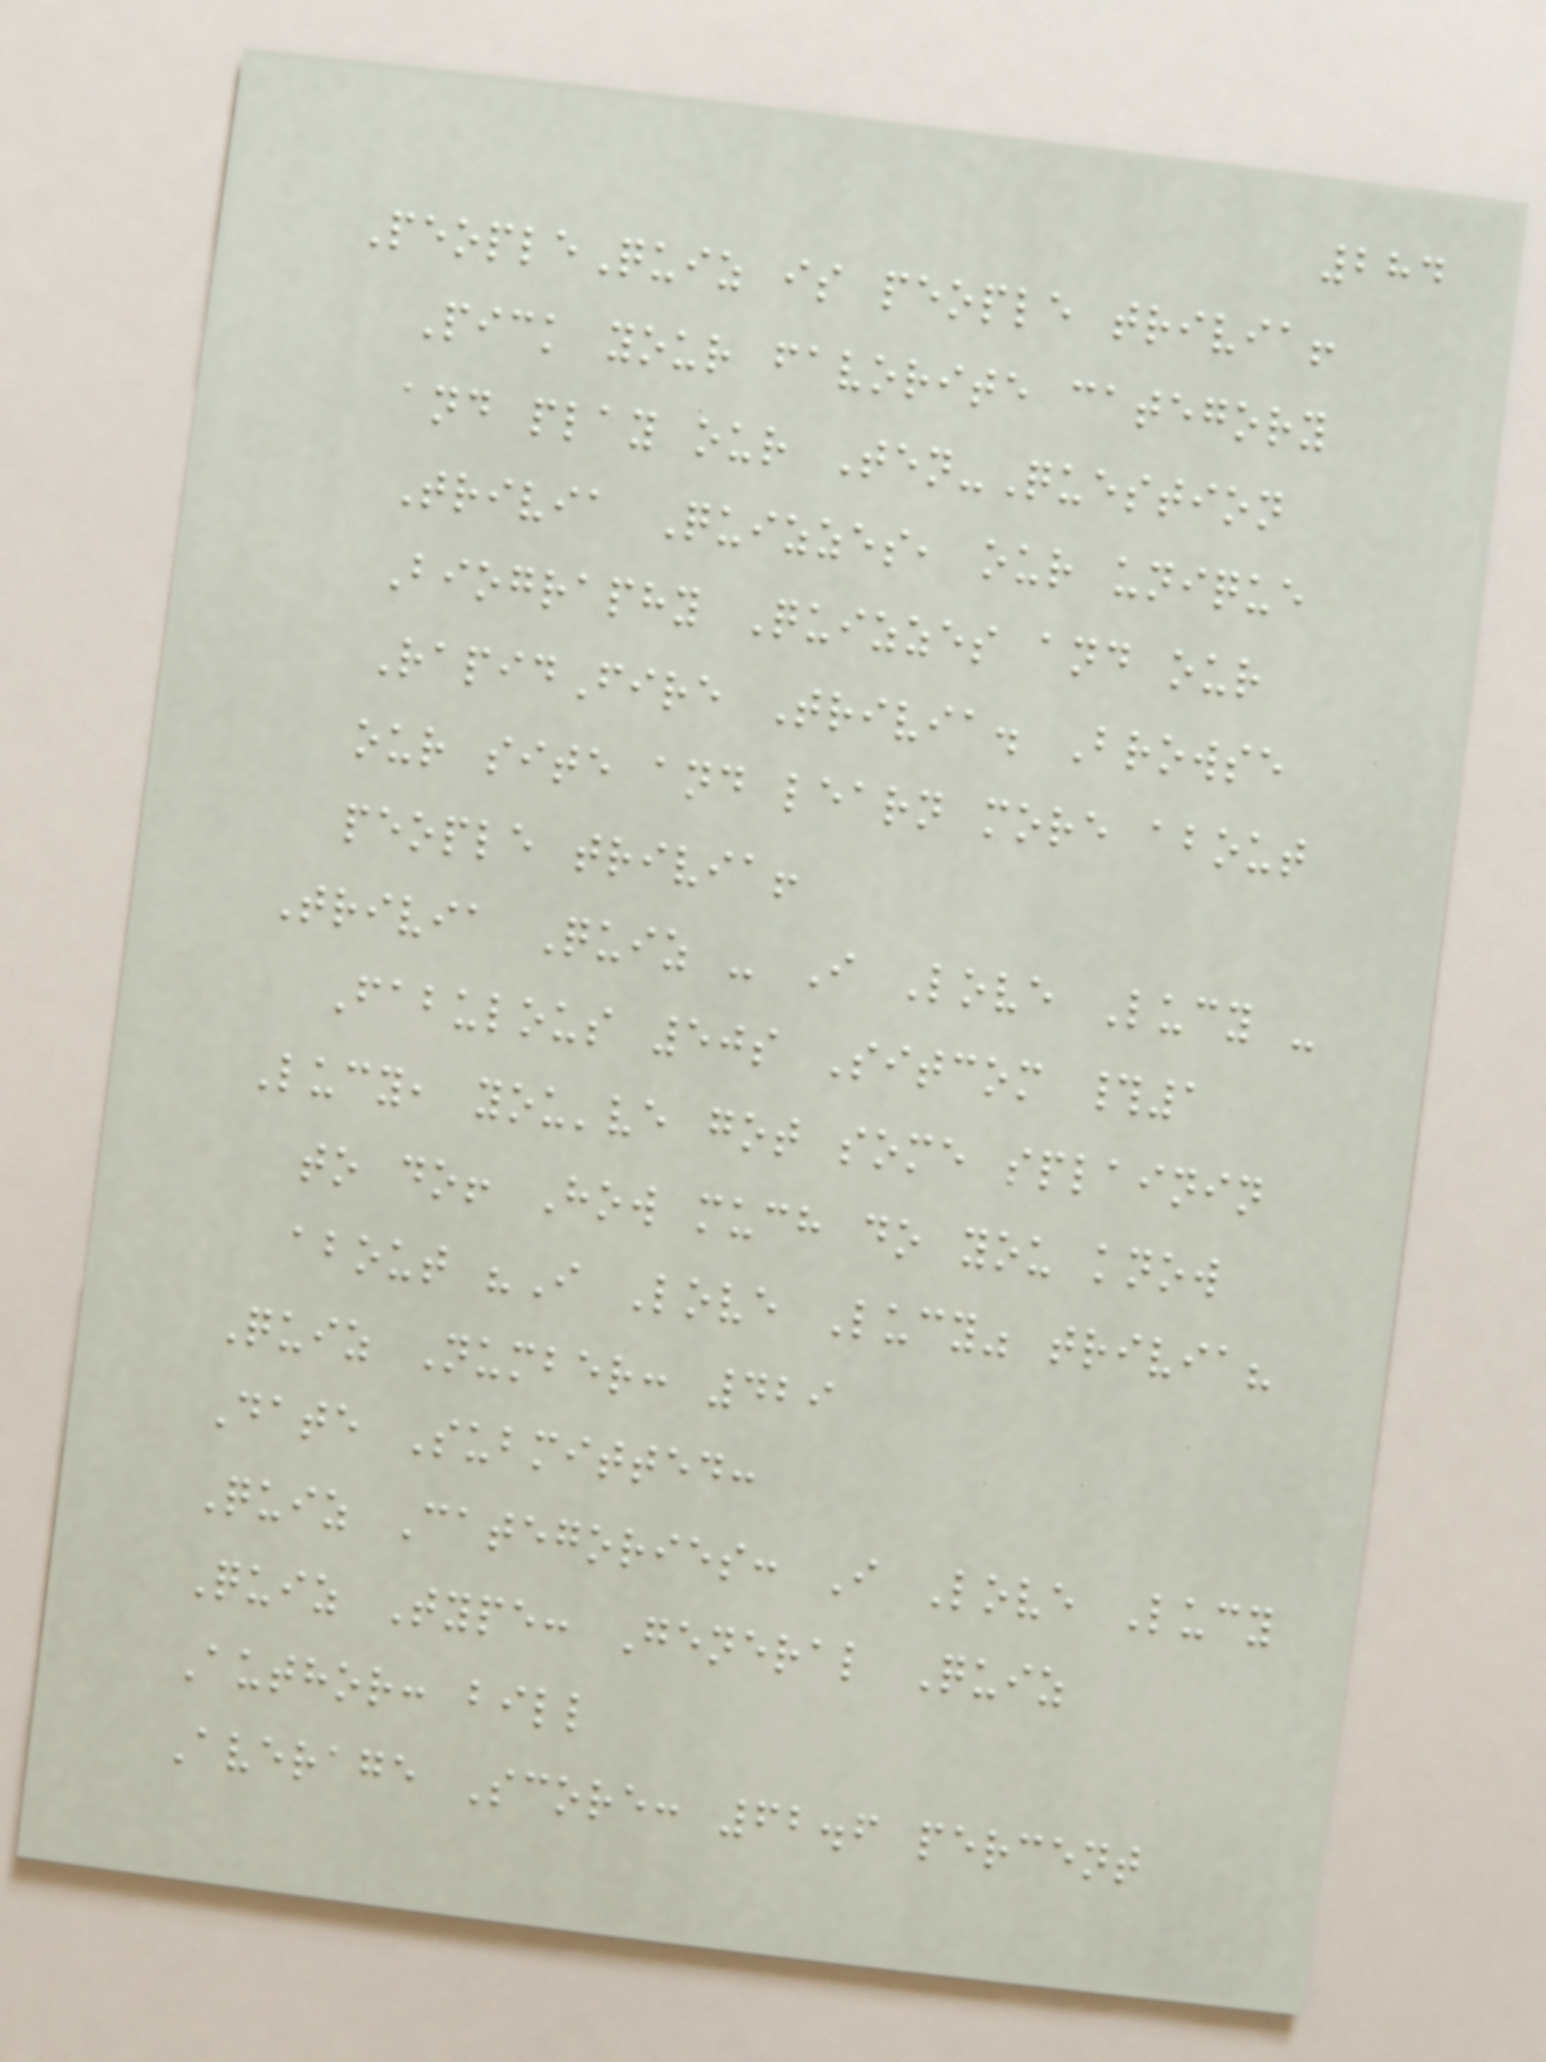284
PeopleQuiz is people trivia!
Pick your favorite category
and play our Ten-Question
Trivia Quizzes, our unique
Biography Quizzes and our
RapidFire Trivia. Browse
our site and learn more about
people trivia!
Trivia Quiz - I Love Lucy -
Fabulous 50s Sitcom #1
Lucy, you've got some splainin
to do! How much do you know
about "I Love Lucy" trivia?
Quiz Number: 429
Date Submitted:
Quiz Categories: I Love Lucy
Quiz Type: General Quiz
Author: bill
Average Score: 62.6 percent
